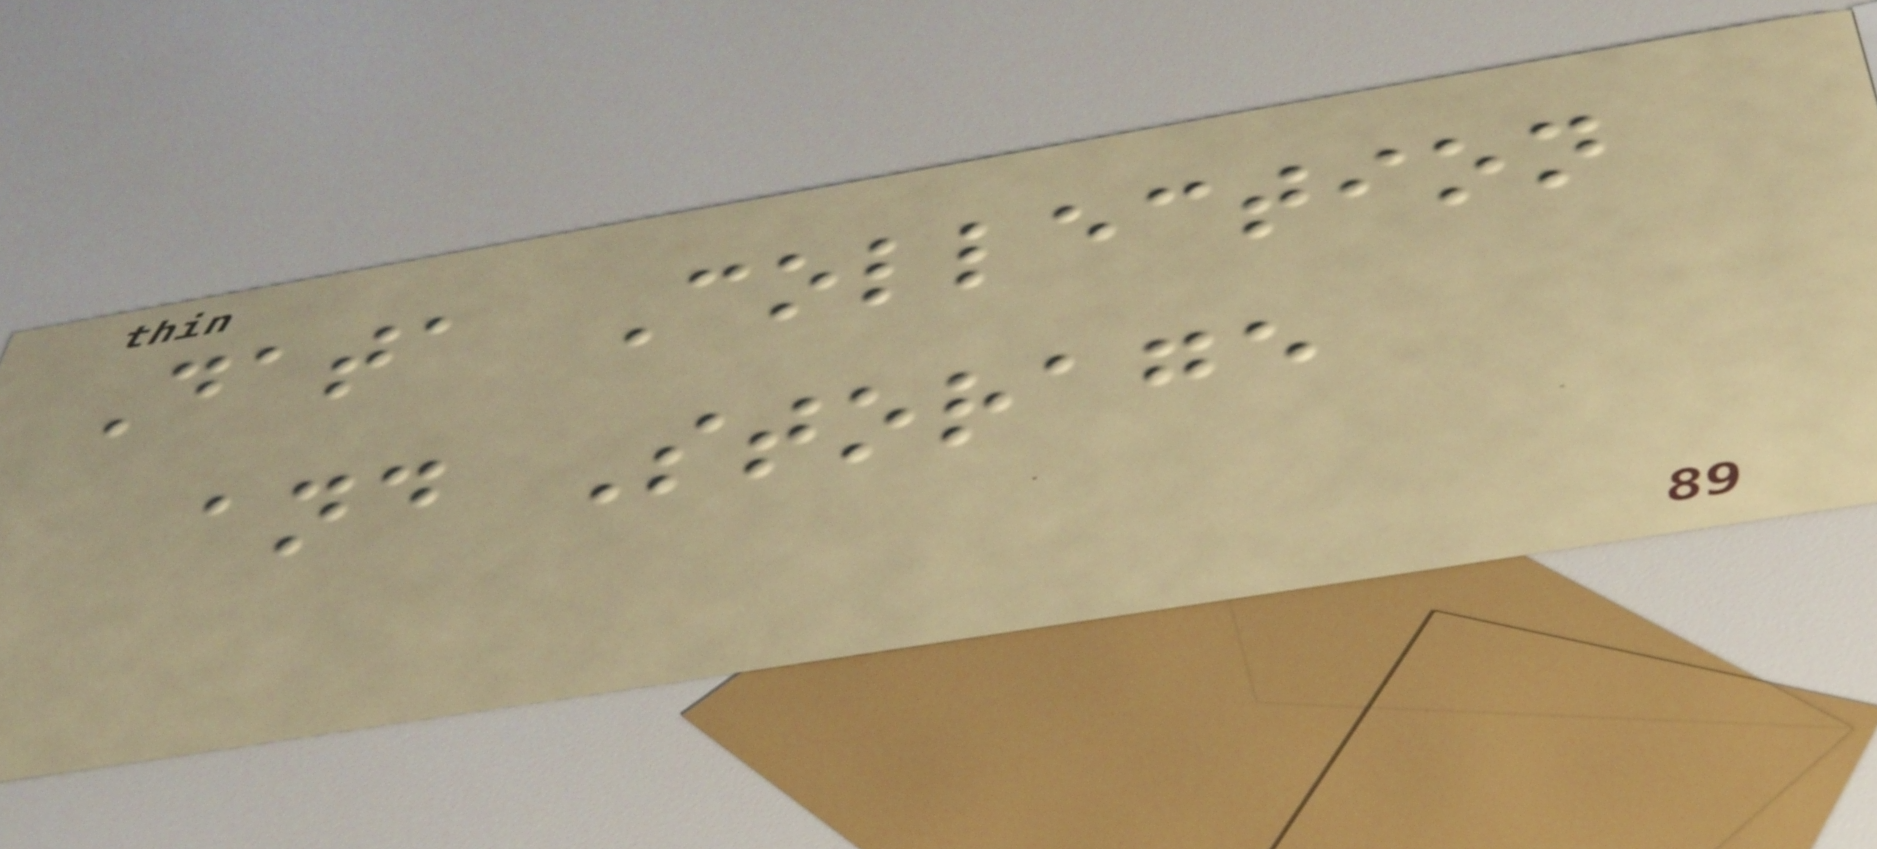Data Collection
and Storage
